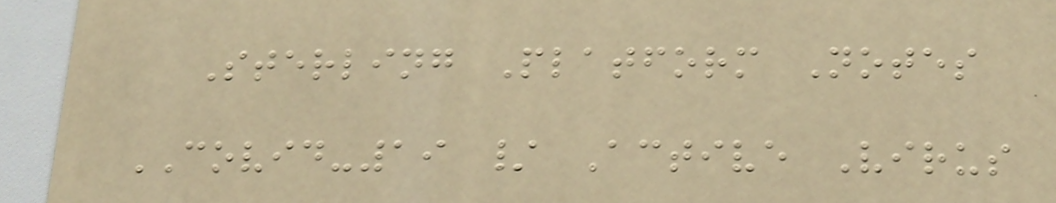Sterling Platform Notes
COVID-19 / Active Virus
